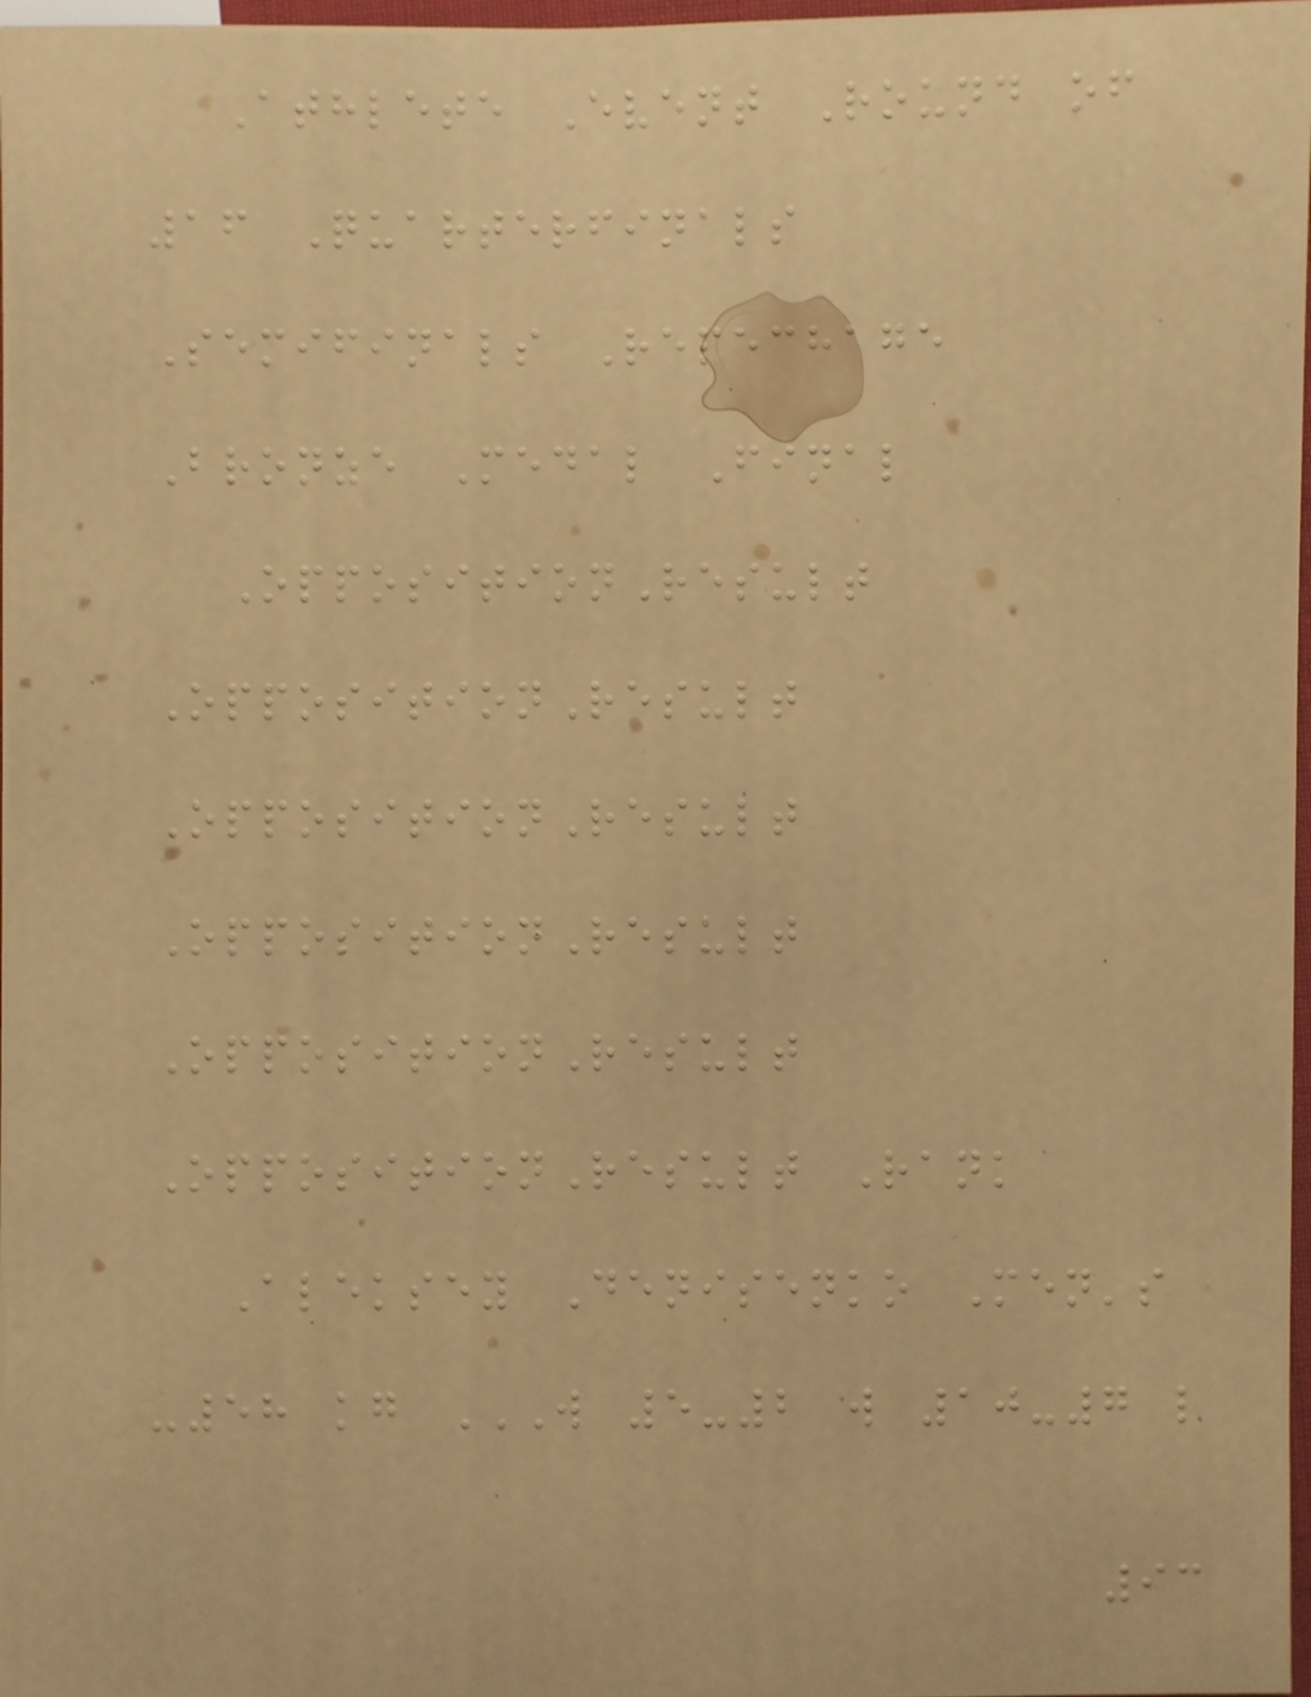Athlete Event Round of
16 Quarterfinals
Semifinals Repechage
Bronze Medal Final
OppositionResult
OppositionResult
OppositionResult
OppositionResult
OppositionResult
OppositionResult Rank
Aleksey Denisenko Men's
-58 kg W 5-2 W 10-7 L
93
